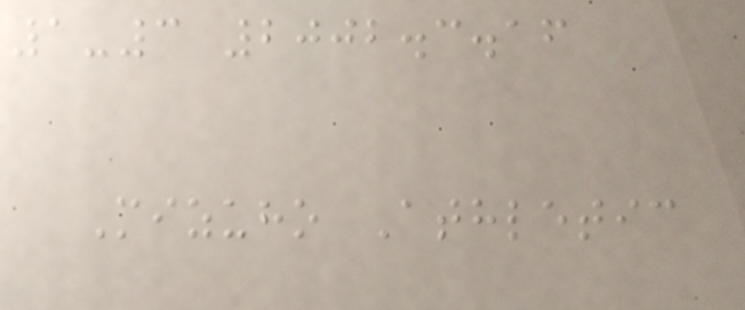1-3 2002.3.16
Mizuho Athletic
